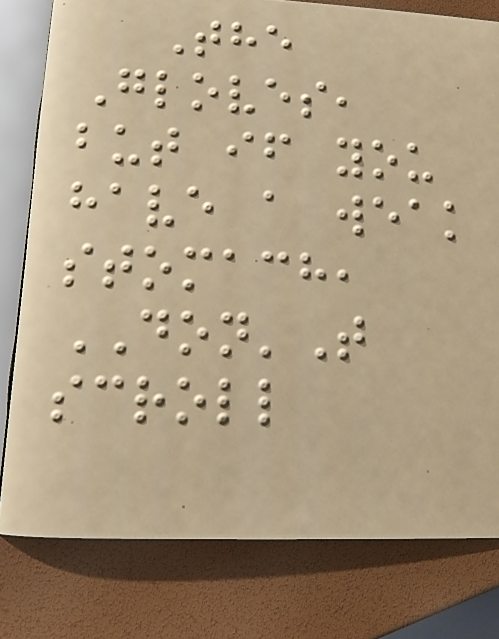The
Gloves,
but if you
have a weak
stomach,
DON'T
scroll
